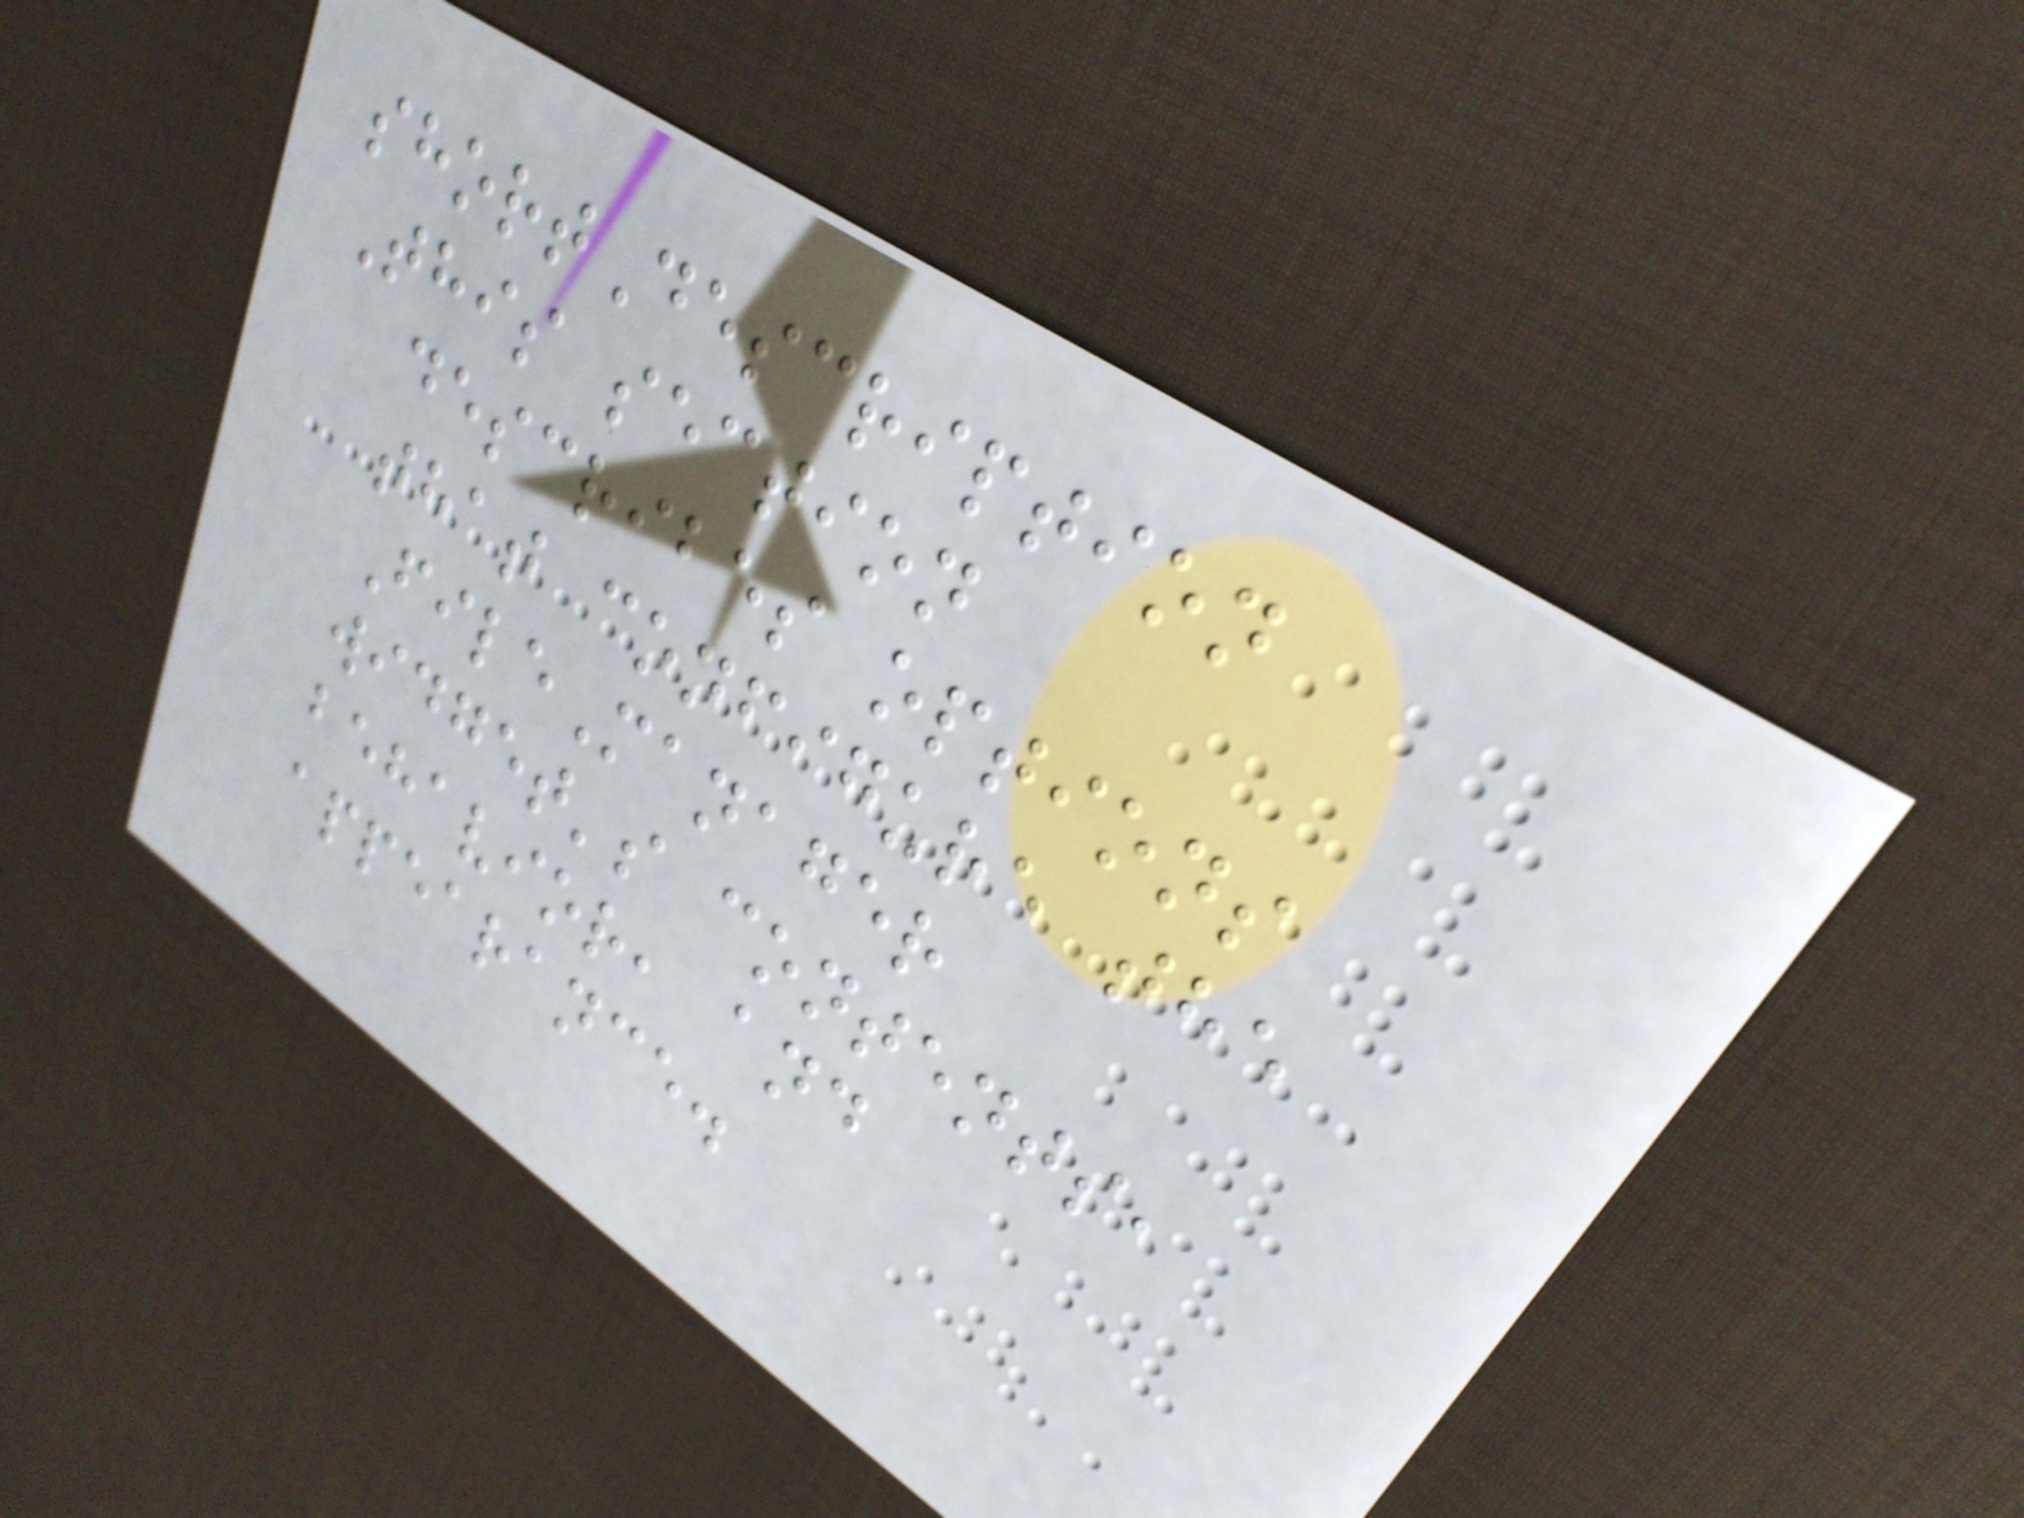shortDescription
This section
describes options
that configure the
FileManager
widget's contents,
behavior, and
appearance.
